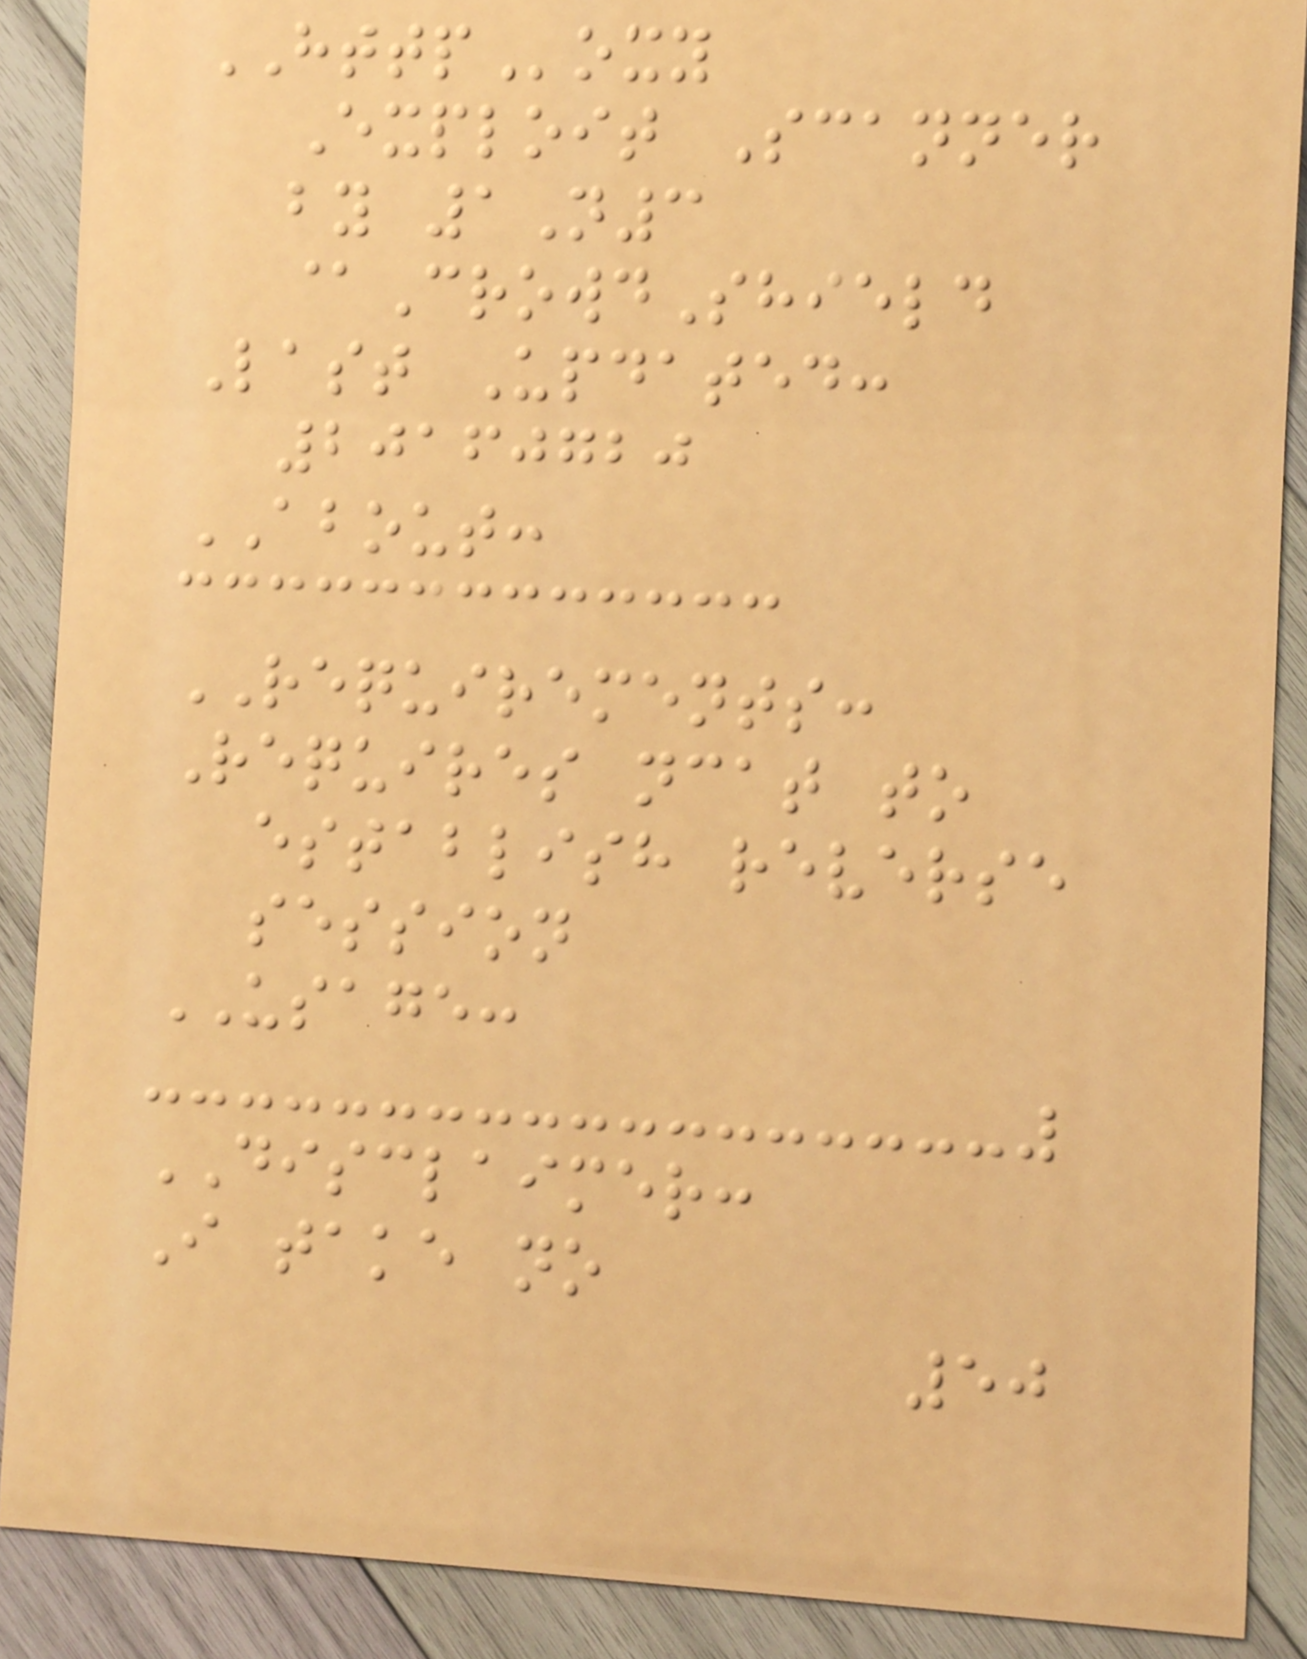HTTPoxy
Exploit Scanner
by 1N3
@CrowdShield
Last Updated:
20160720
ABOUT:
REQUIREMENTS:
Requires ncat to
establish reverse
session
USAGE:
DISCLAIMER:
I take no
50
